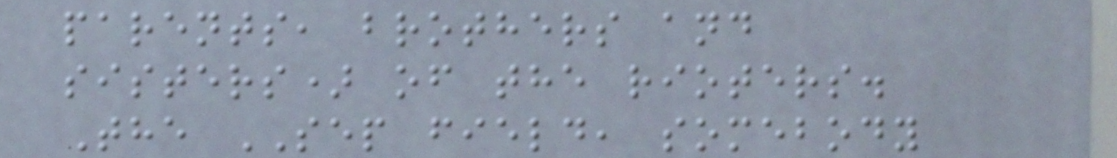parents, brothers and
sisters) of the rioters.
The SEP field, somebody
